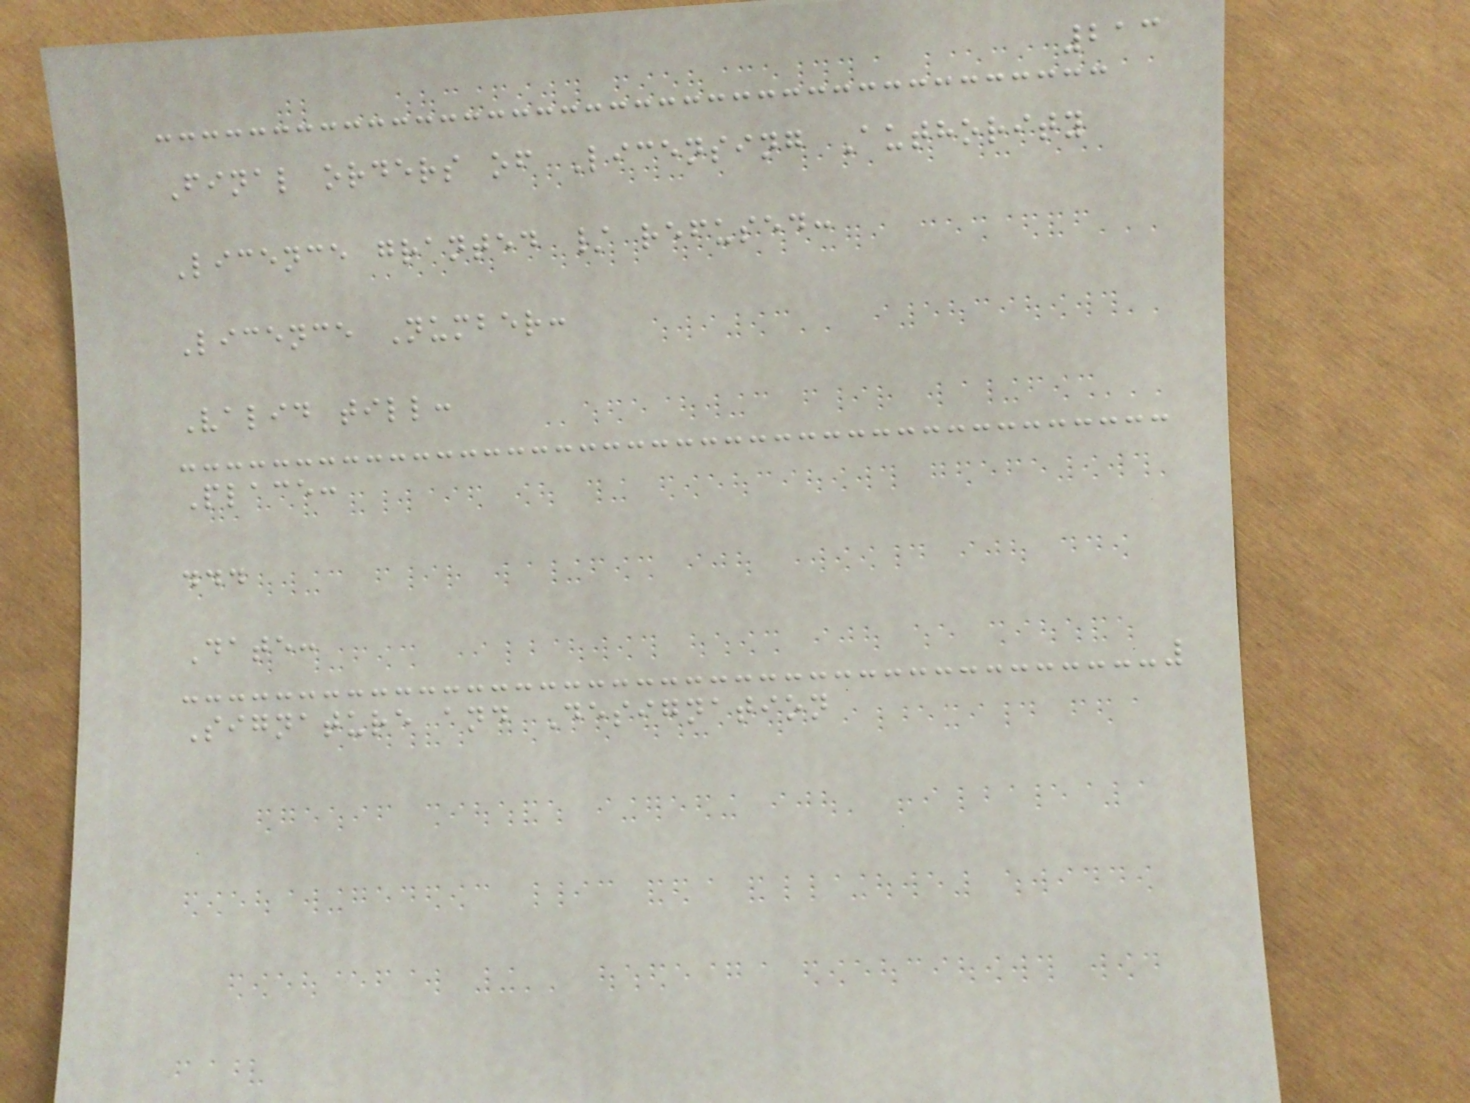213
Final orders of Licensing Authority
Licence granted / refused:
Licence Number:
Valid till:
Place:
...
Date:
Signature and Designation
